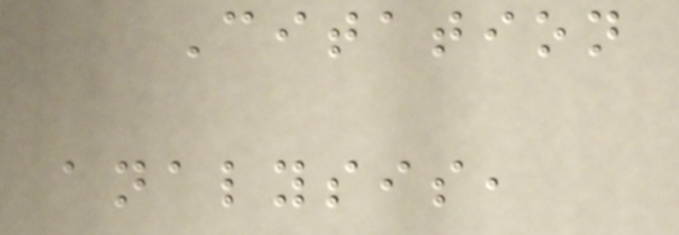Citation
analysis,
